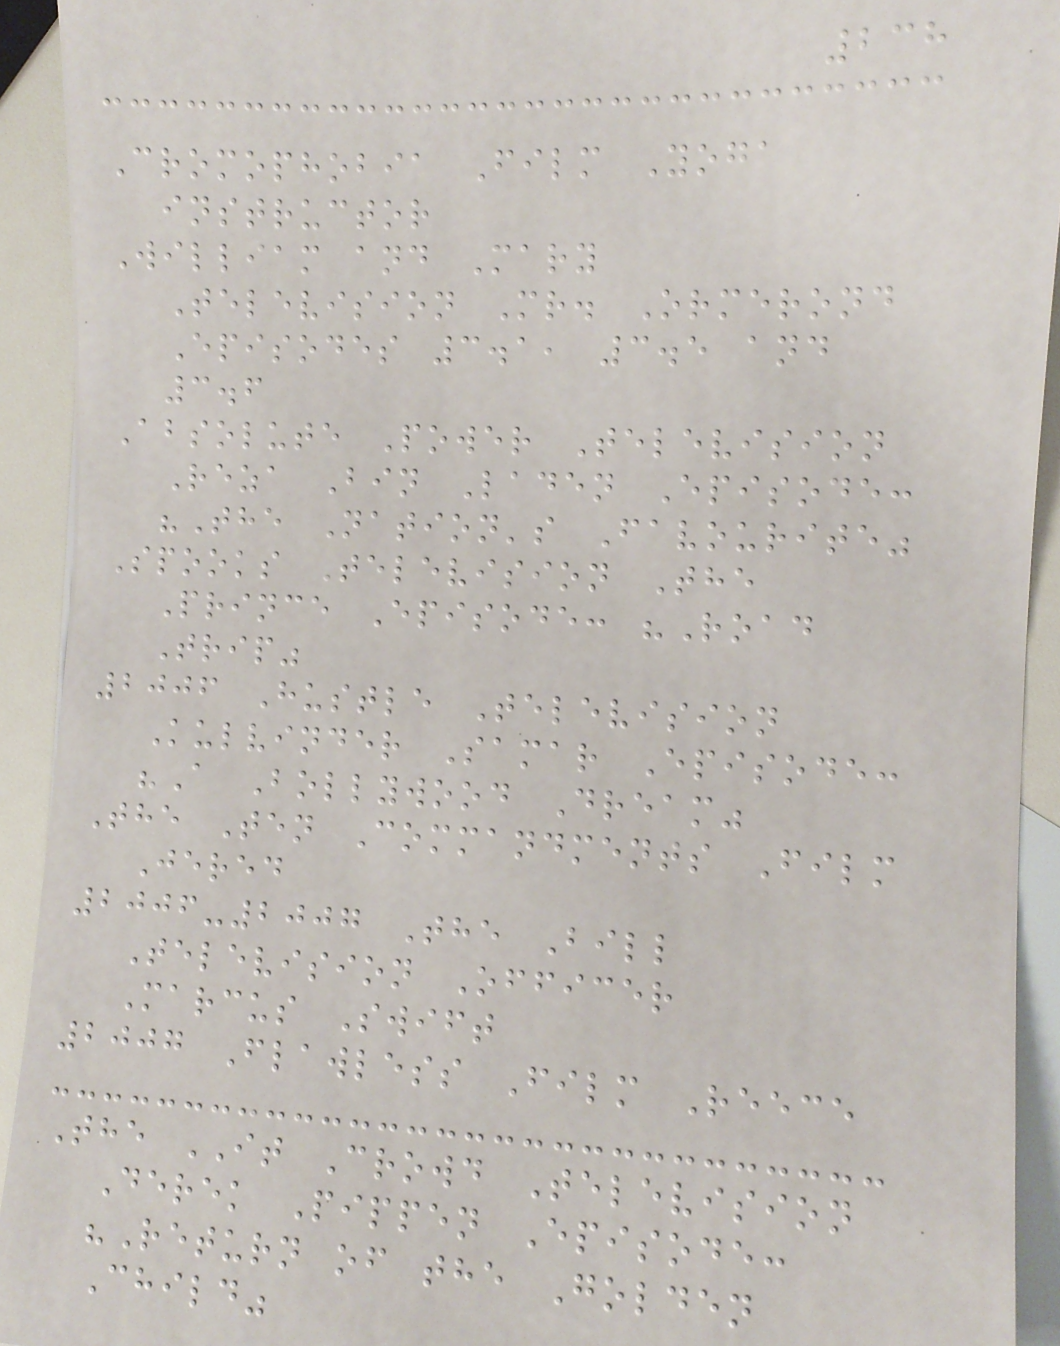238
Cromophobia Film Yoga
instructor
William and Mary
Television Mr. Ormerond
Episodes 3.1, 3.5 and
3.6
Absolute Power Television
Reza Bin Laden Episode:
"The Nation's Favourite"
Spooks Television The
Prince Episode: "Road
Trip"
2006 Hustle Television
Kulvinder Samar Episode:
"A Bollywood Dream"
The Ten Commandments Film
Jered
2006-2007 The Bill
Television Officer
Marcus Swift
2007 Flawless Film Reece
The IT Crowd Television
Derek Pippen Episode:
"Return of the Golden
Child"
